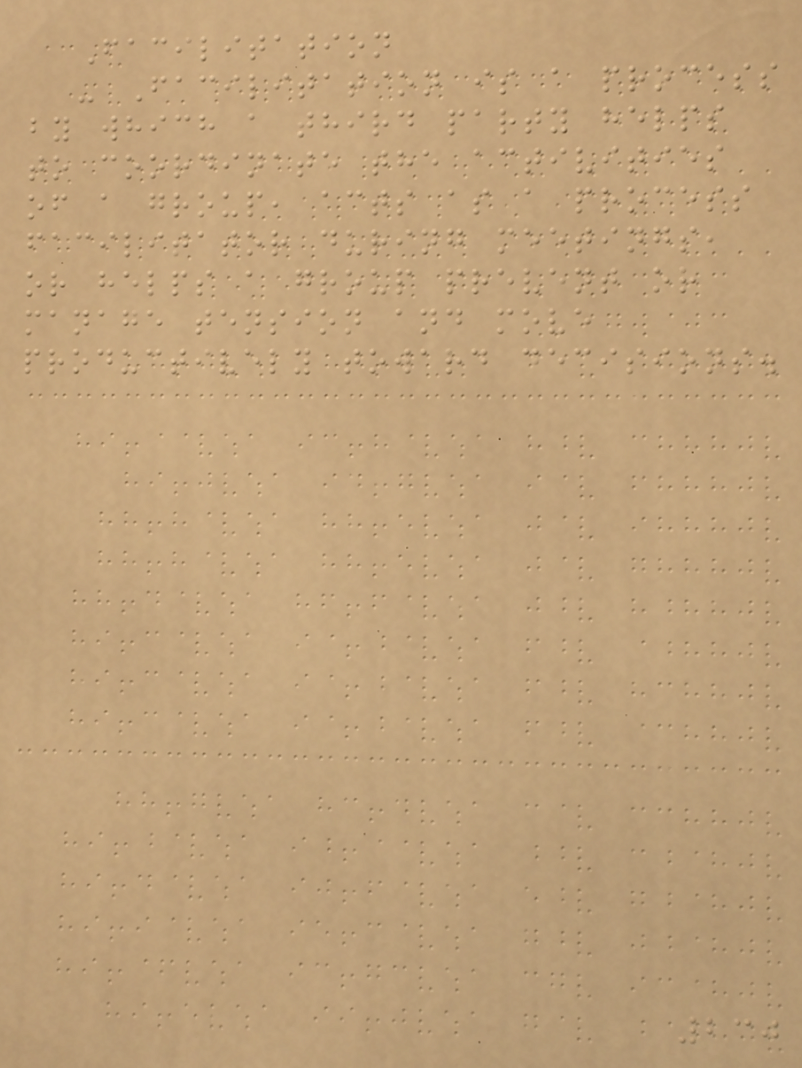Facilitation
- Facilitation is a process
by which a third party helps
to coordinate the activities
of a group, acts as a process
facilitator during meetings,
or helps a group prevent or
manage tension and move
productively toward decisions.
230
